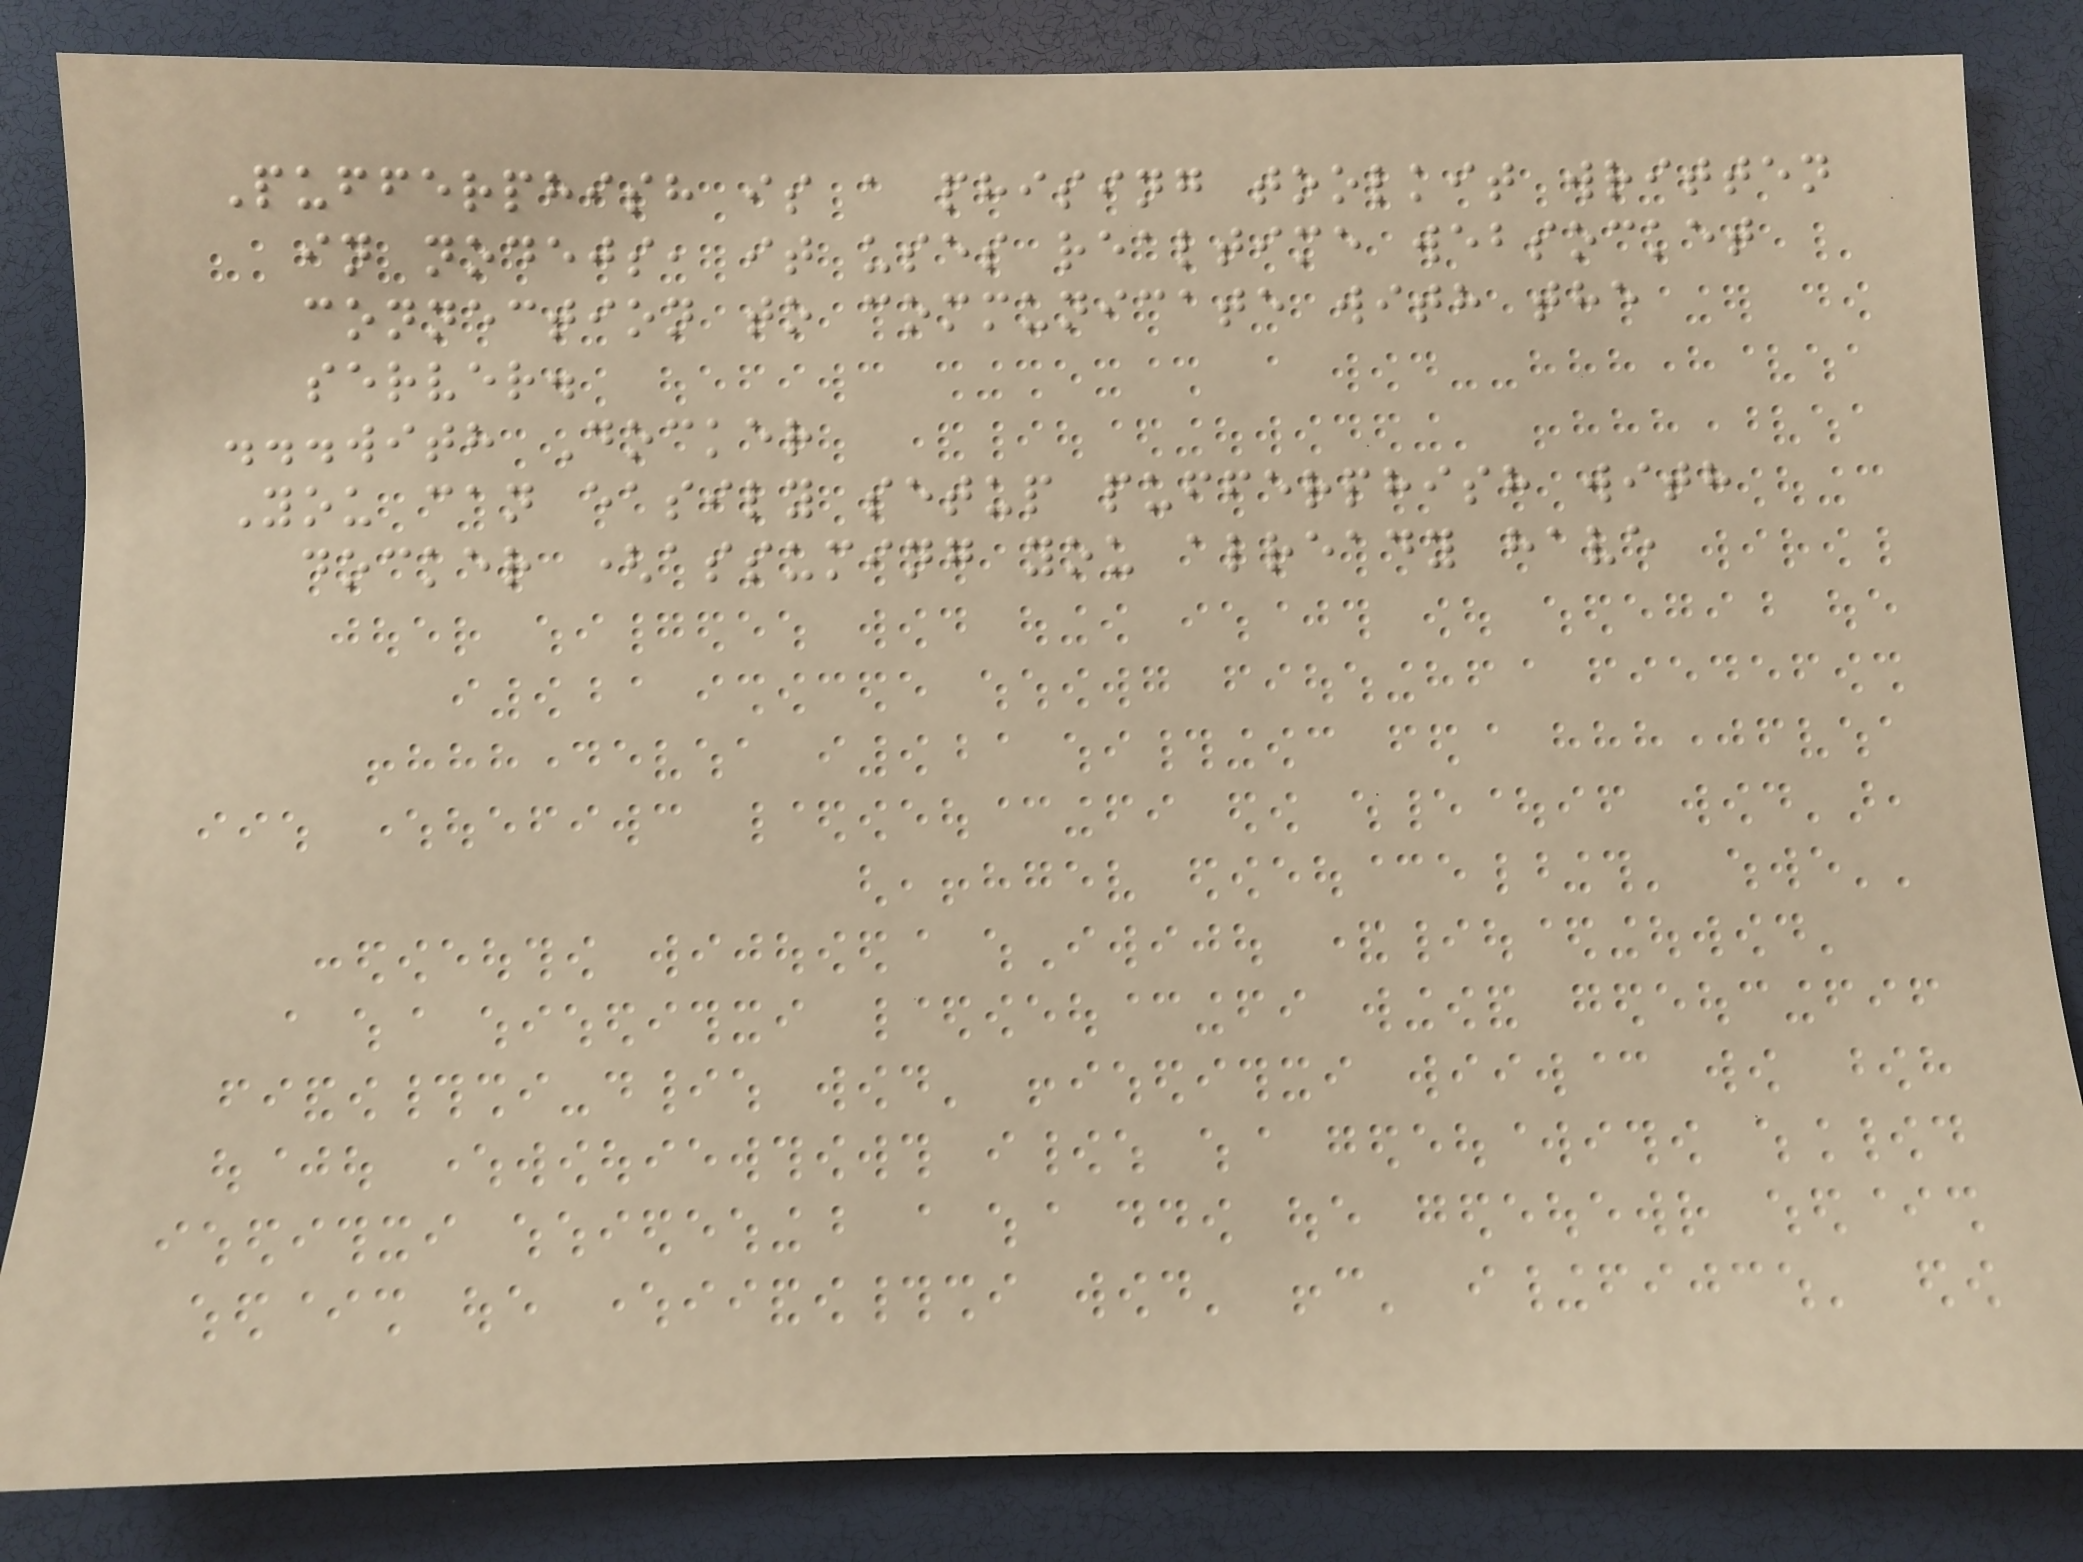Pufferphish is a phising toolkit written
in nodejs, it uses realtime websocket
connection to communicate with the
server.
...with Docker
You can easily setup pufferphish with
docker (assuming you already have
